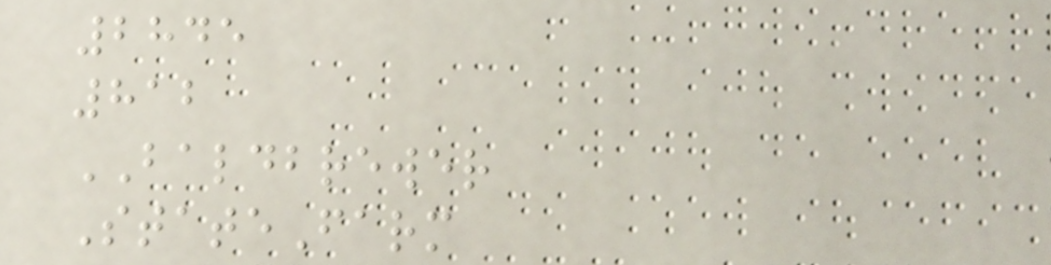2845
812
BALDBREWER
StateFarm
